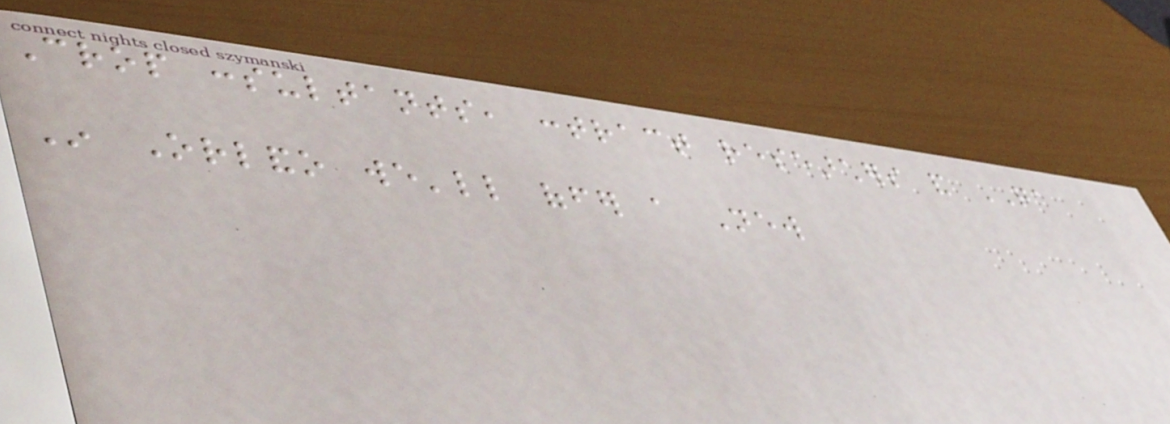Crop consultants, contract researchers and QA
In Orlando we'll offer a New
